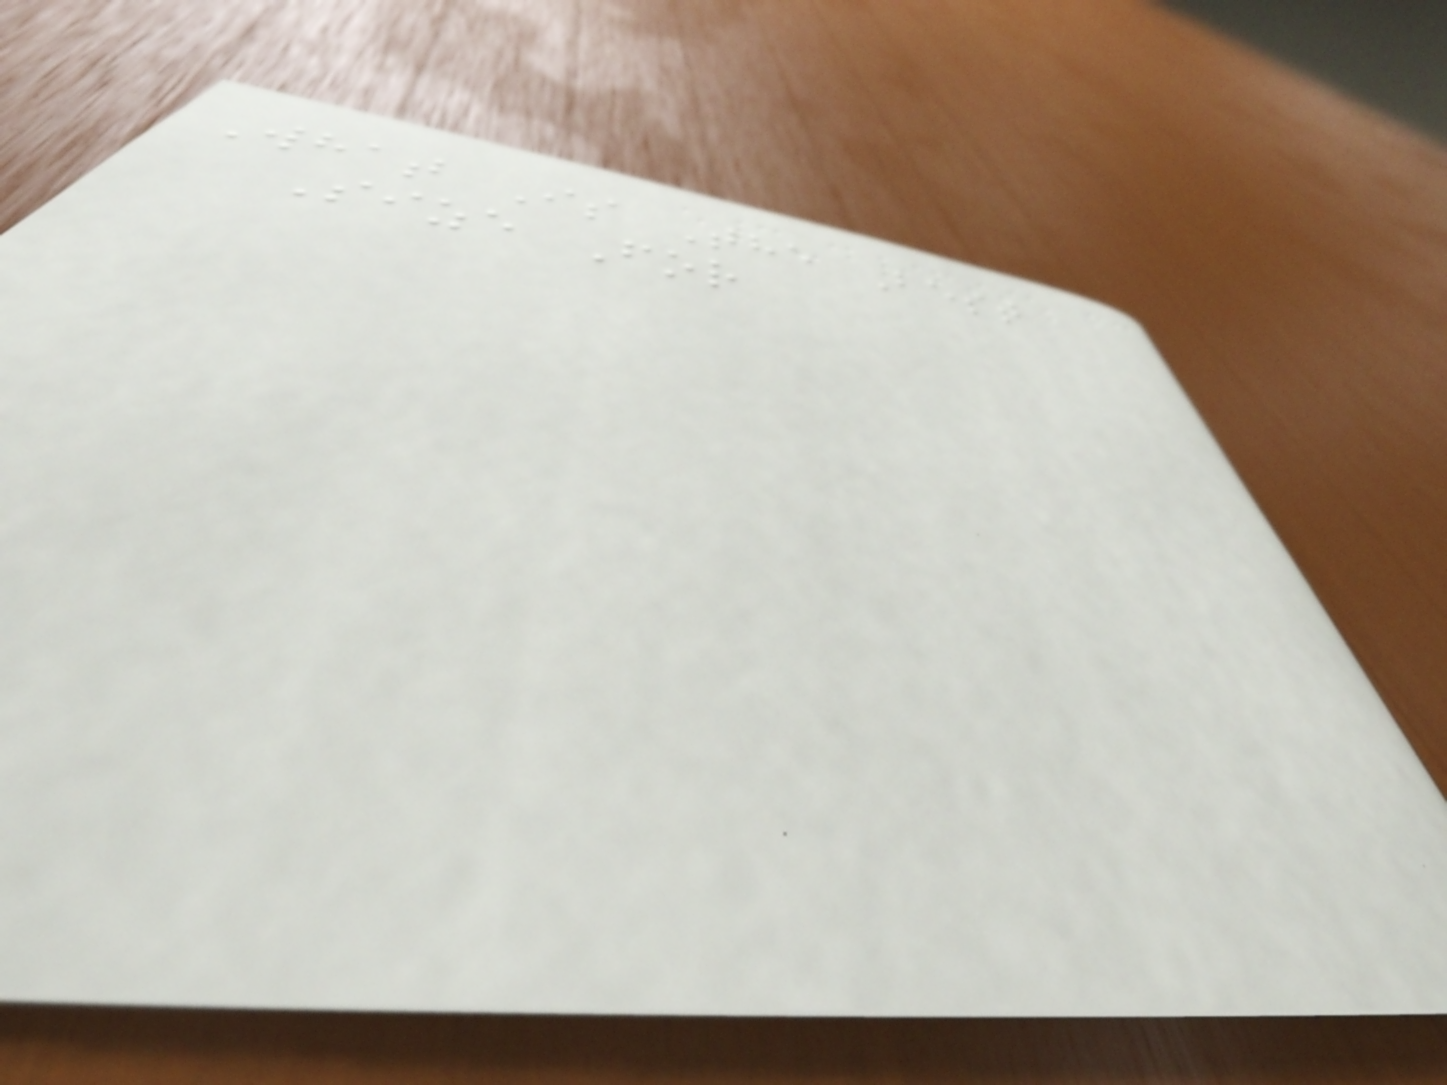What Is The Best
Size For
